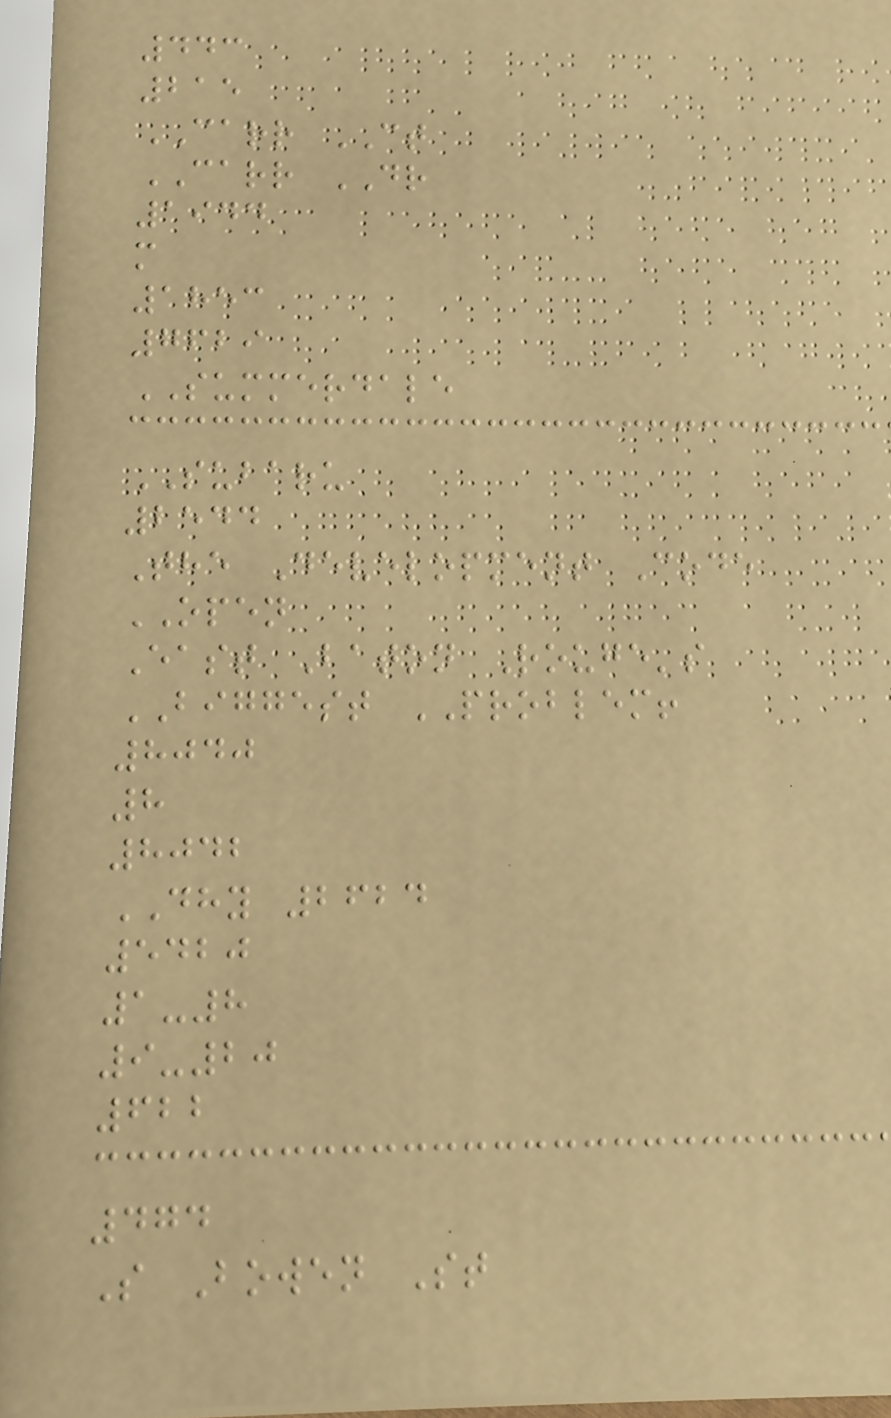443
215
CARR CT
CARR DR
1944
m
1853
7629
SUMMERDALE
SUBARU
2544
The Development Code
OPEN
East Baton Rouge's
BIGGEST PROBLEM!
8040
8
8042
DHY 2624
5420
1-8
9-20
622
474
S Bowen St
